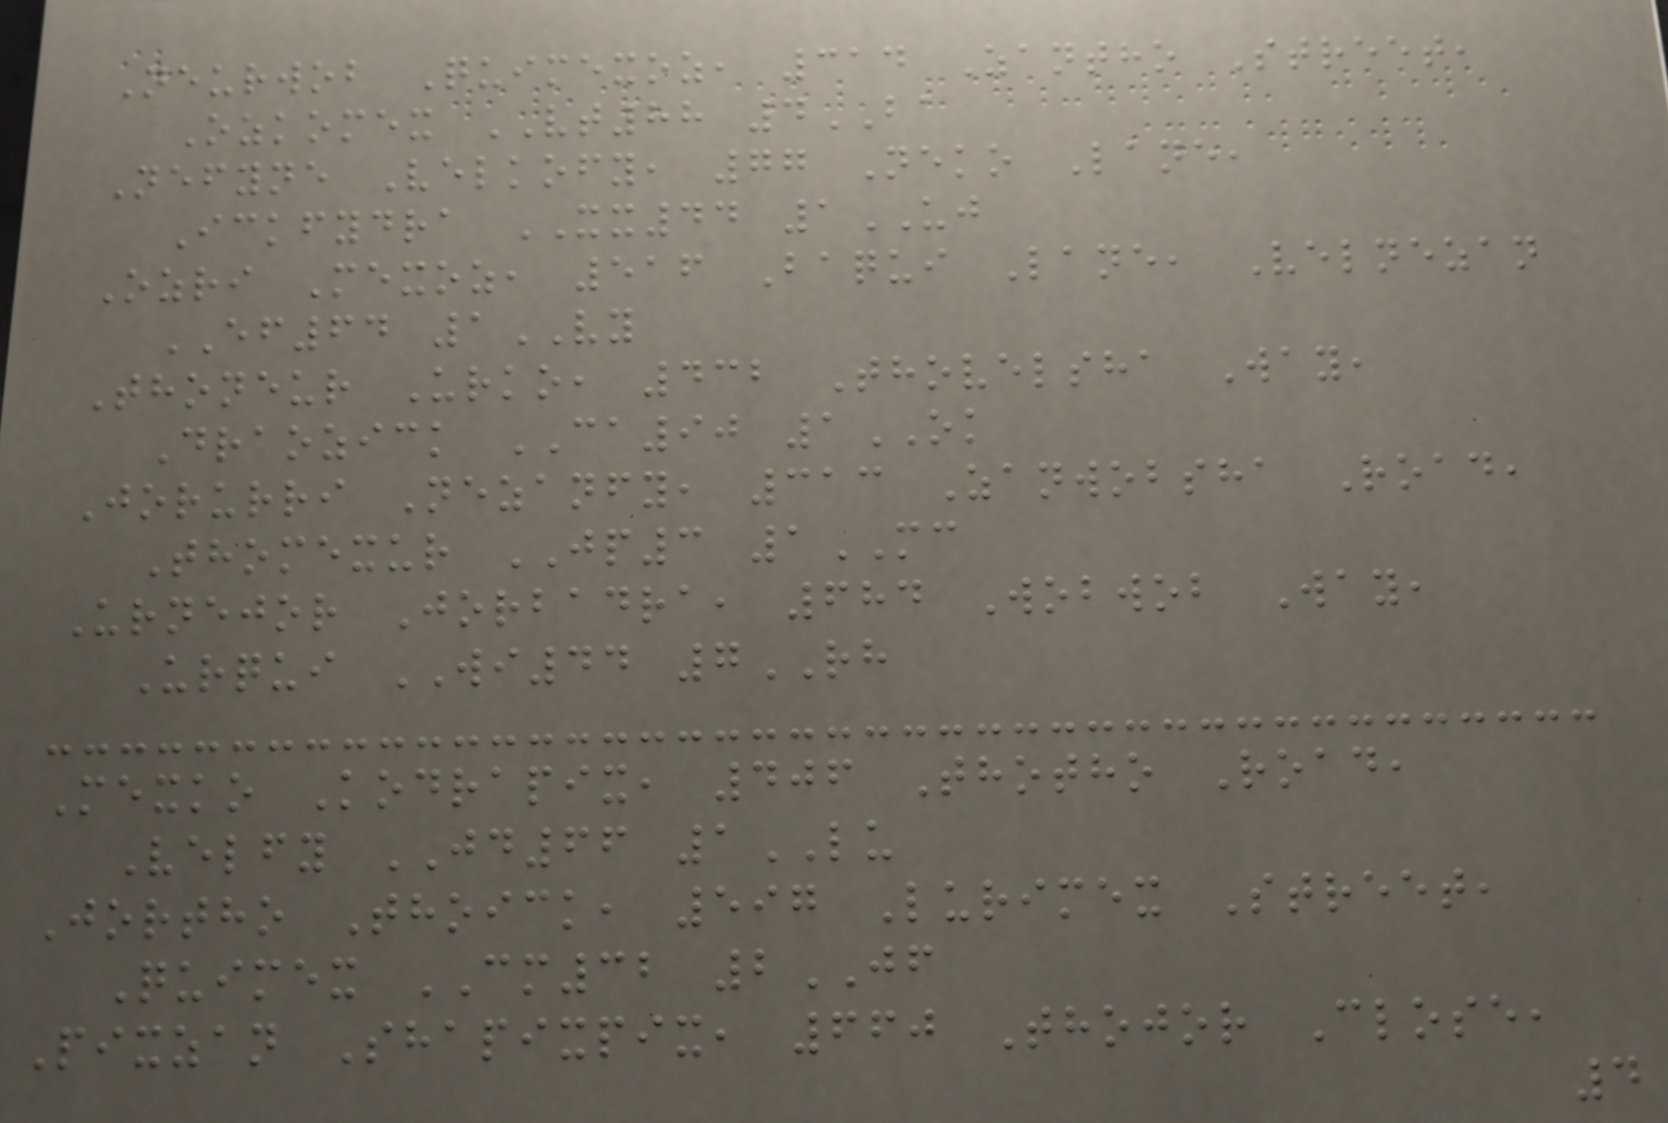Neurwob Quimexoz, 314 Zantho Street,
Ozkomex VT88 4BA
Nefyne Velkofy, 77 Neko Lane,
Ickfydra XX44 1UJ
Ozri Mexoz, 516 Baqui Lane, Velnezan
EF64 1VY
Thoneur Urko, 432 Thovelsha Way,
Draozick CA90 1OK
Jorurri Nezanfy, 313 Zanwobsha Road,
Thomexur JP3 1MC
Urnejor Jorbadra, 684 Wobwob Way,
Urqui WI44 7RH
Mexko Kodrapix, 406 Thotho Road,
Velfy JD66 1LU
Jortho Thoick, 597 Lurimex Street,
Quimex CM32 2JF
Pixzan Shapixpix, 660 Thojor Close,
4
